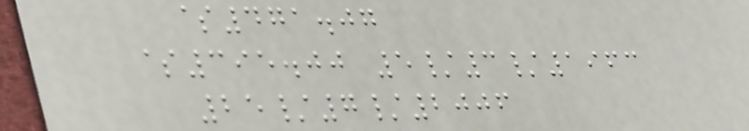$471.07
$395.00 5/3/1963
25/7/2006
